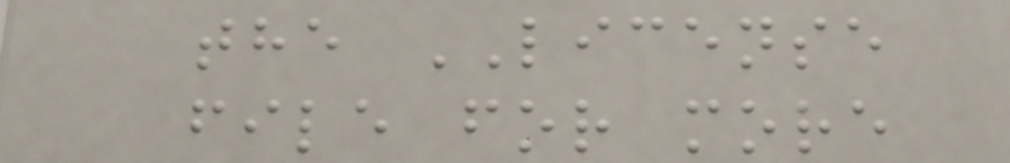the LICENSE
file for more
